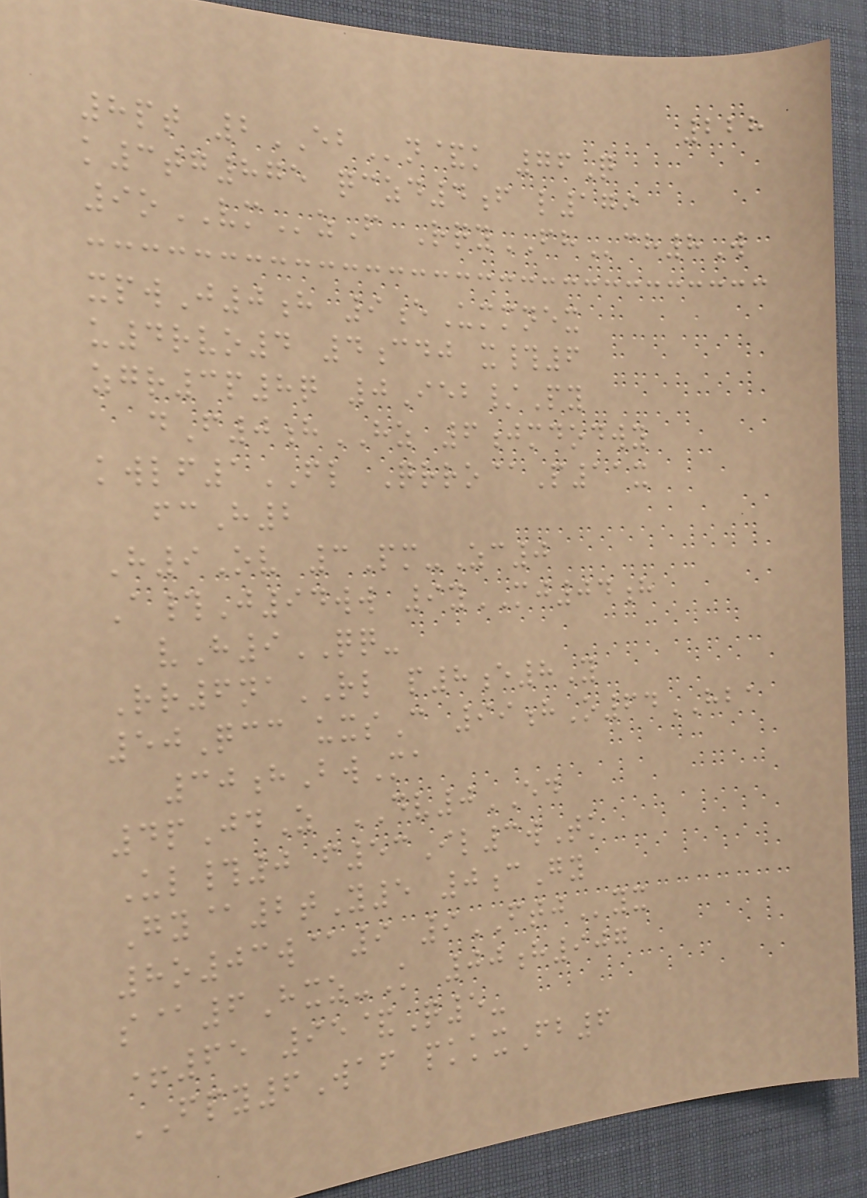228
8pt 2EBn&k 76Q
k3tg875 qczd4f l179
9oVMzF RqyFHch8W
xpwJ0h 9eUmmnex
u4rvo4 4cdj x#6
zgr3p8q 0Ieb/Py
dF0hHZ 6jmdodwy
kwlf1FL Qrro@P11x
fcH2
H9Ov 3Pm-Zc0
A#J94ww 9yMJ04h
vH9QQ-
Rr6naRL p8e8Y
50Qcc uxsC 99hO64HBA
30hBwMa
4pJdZ DV0ED
Ul#0 f53Il3wTk
Gy@2tY5 0cGy
8o03w@9 9FTJyx
s@6Hxz-K 00h907
+65 95&Q5-
FPY6Waf pkkxFb6
